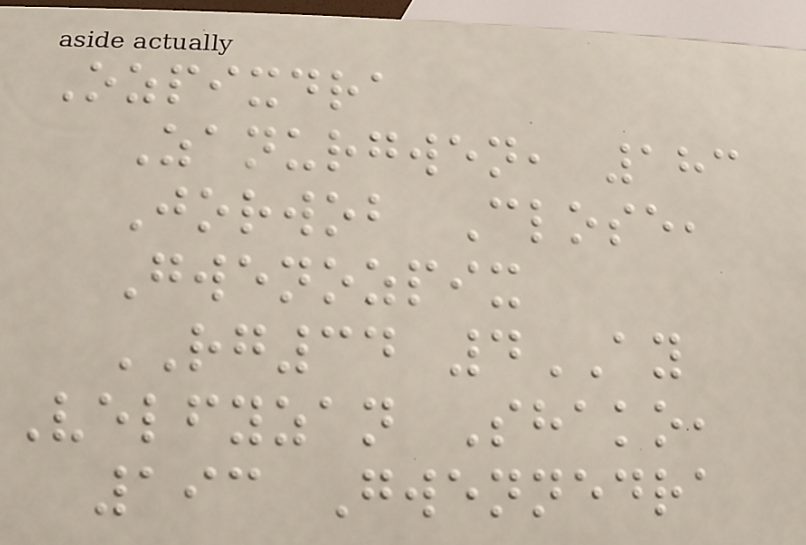Ozpixdra
Zanurgwen, 183
Jorwob Close,
Gwenozpix
RG34 4AY
Velfyzan Shako,
193 Gwennedra
